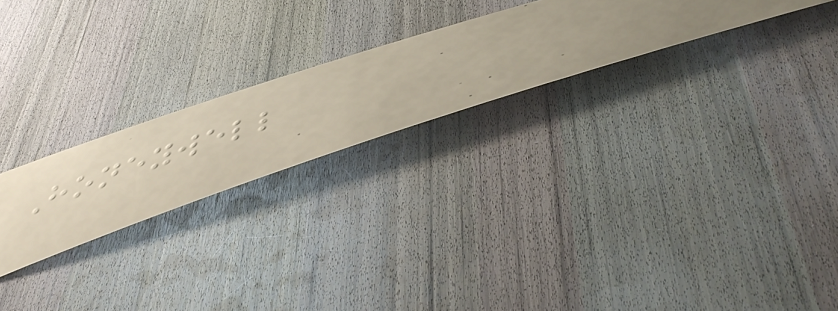Honeywell
